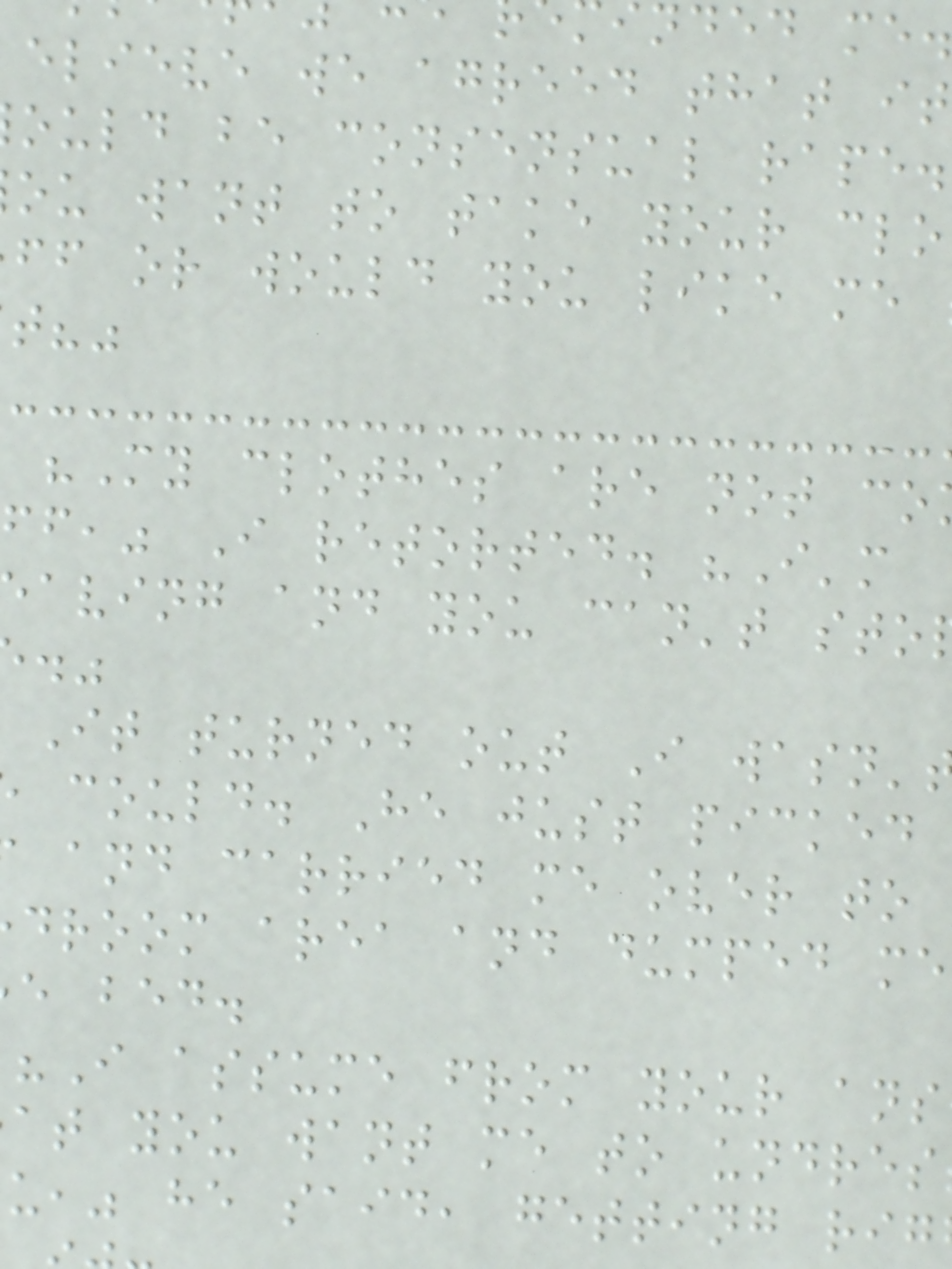nded me.
elieve we agreed that it
ould be consensual rape.
ou want to take your clo
ff or would you like me
"My clothes are not co
ff," I retorted. "I'm
aving and you can't sto
It turned out I wasn'
could. He just picked
and carried me over to
droom area and dumped me
e bed.
"I assume from your ans
at you want me to undres
u," he said, getting rig
